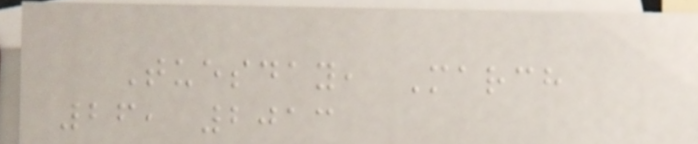Tuesday, March
26, 2013
